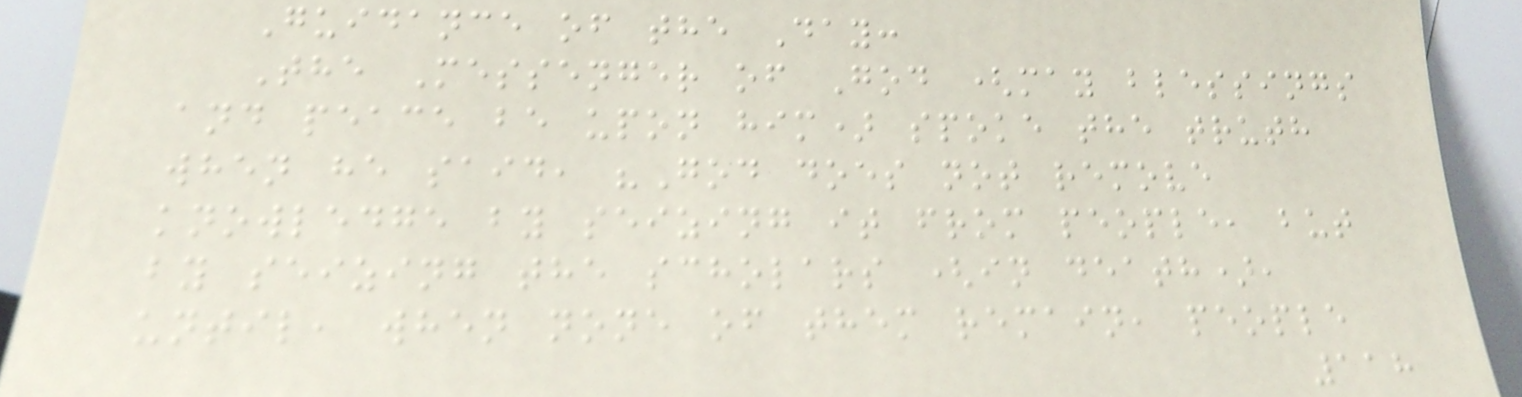Guidance of the Day:
The Messenger of God (may blessings
and peace be upon him) spoke the truth
when he said, "God does not remove
knowledge by seizing it from people, but
by seizing the scholars (in death),
until, when none of them remain, people
118
